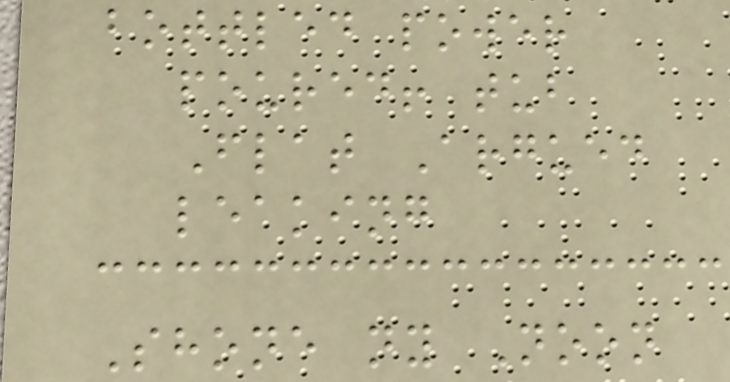bottled power
poured! tub
Flat Argued
leaking
Shone ny Noon
